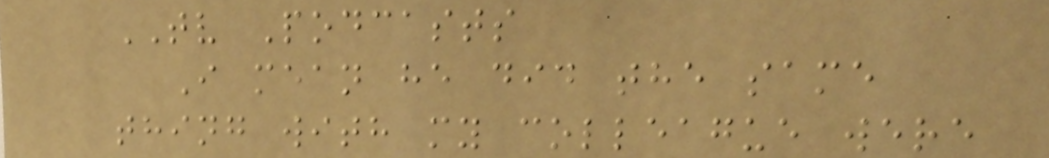TV Podcasts
I mean he did the same
thing with my colleague were
